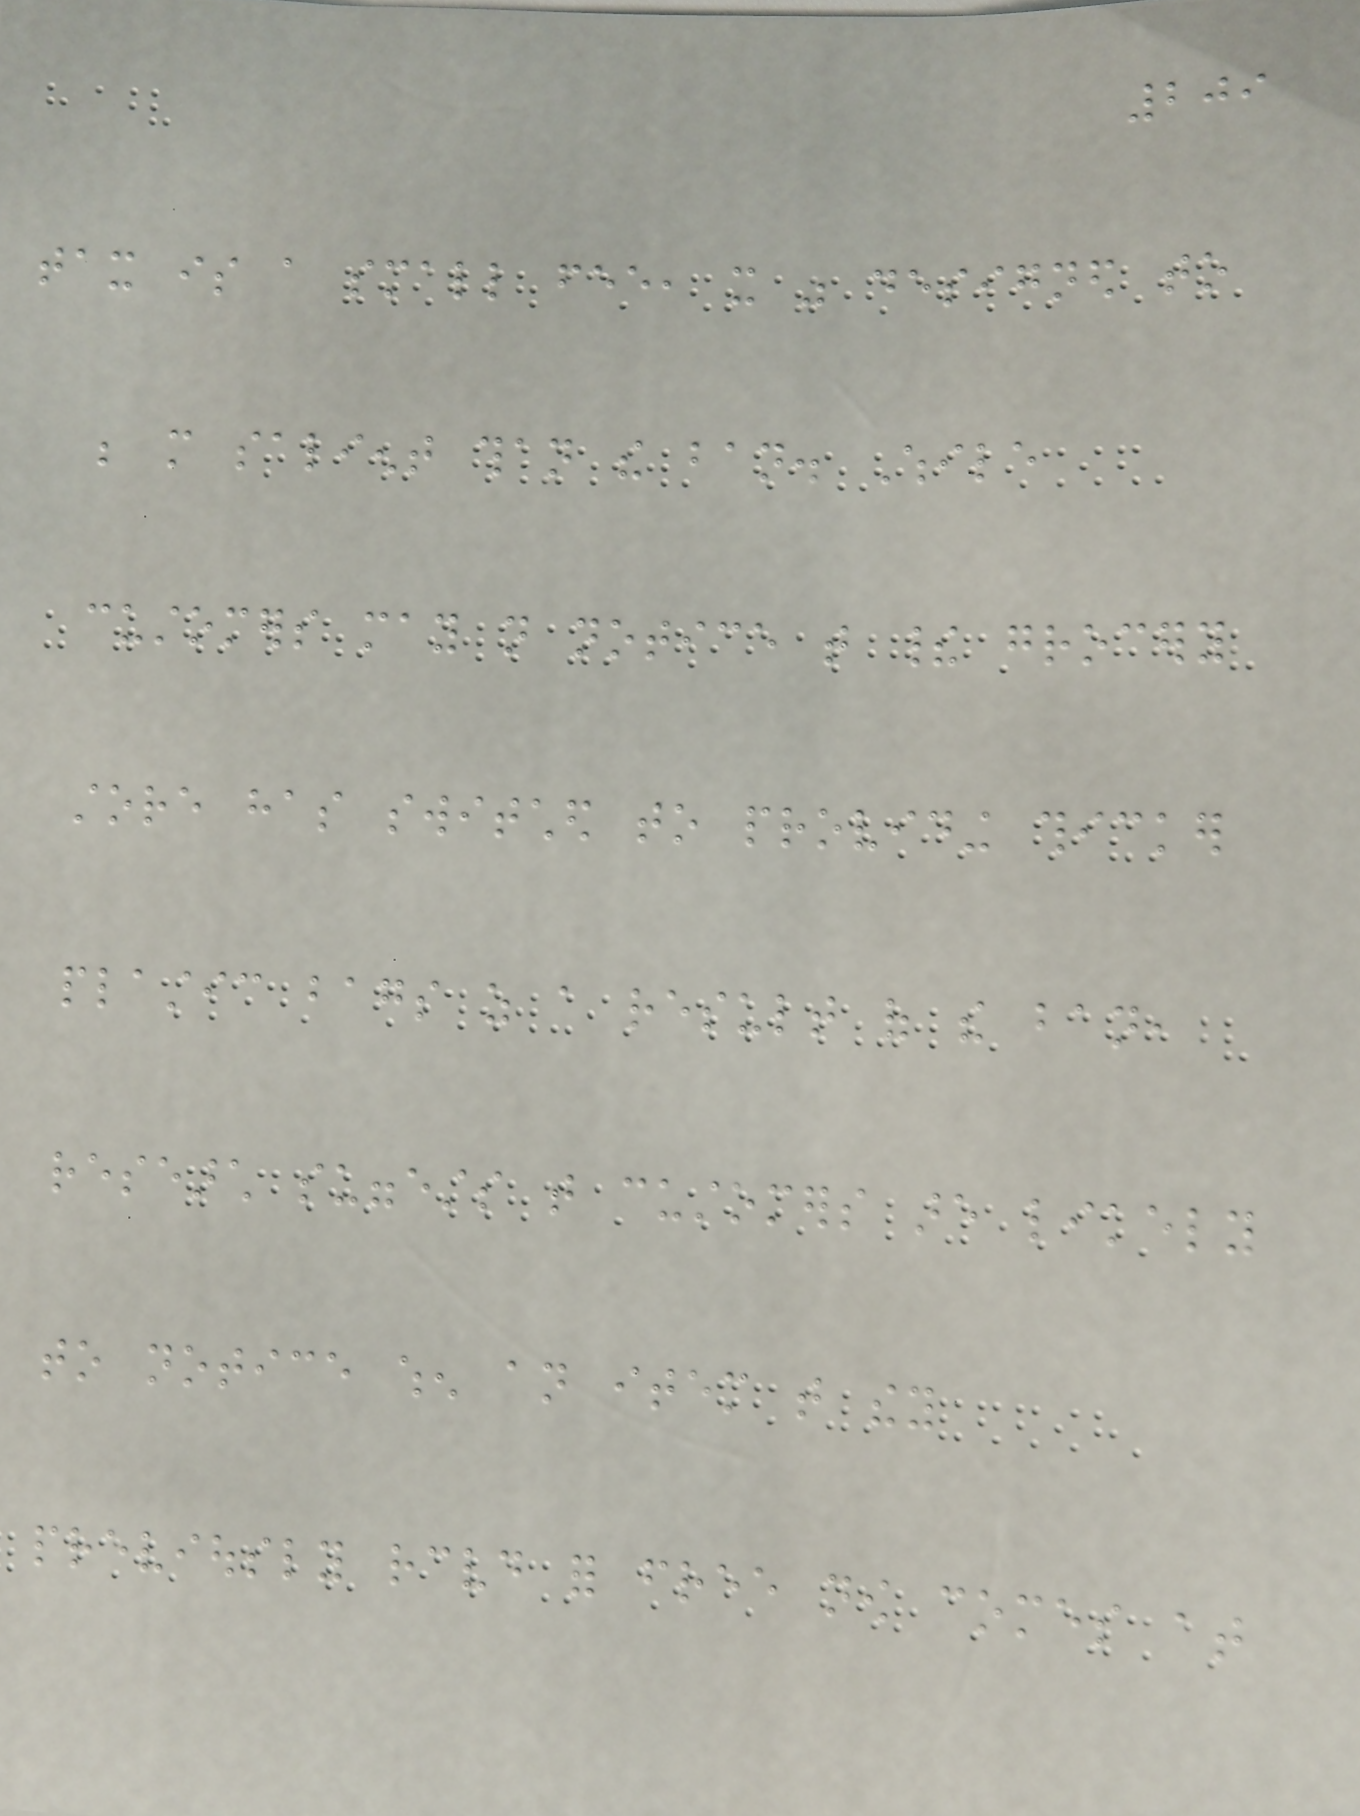209
tax is a small fee, it was designed to
be more salient than the ban. While
customers may not notice that their grocery
store has switched to providing thicker
plastic bags as a result of the ban,
research suggests that customers are likely
to notice when an item that they
previously received for free now comes at
